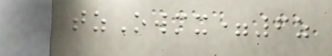tzOwmx=6z
